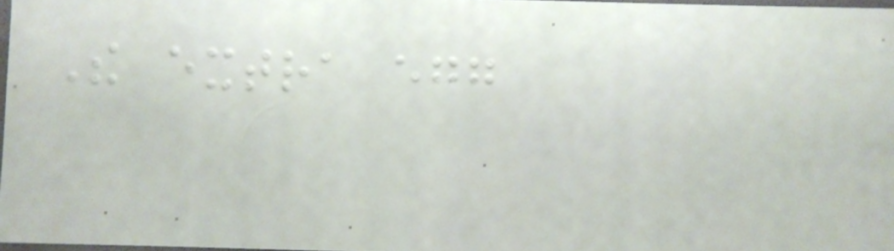The extra egg
